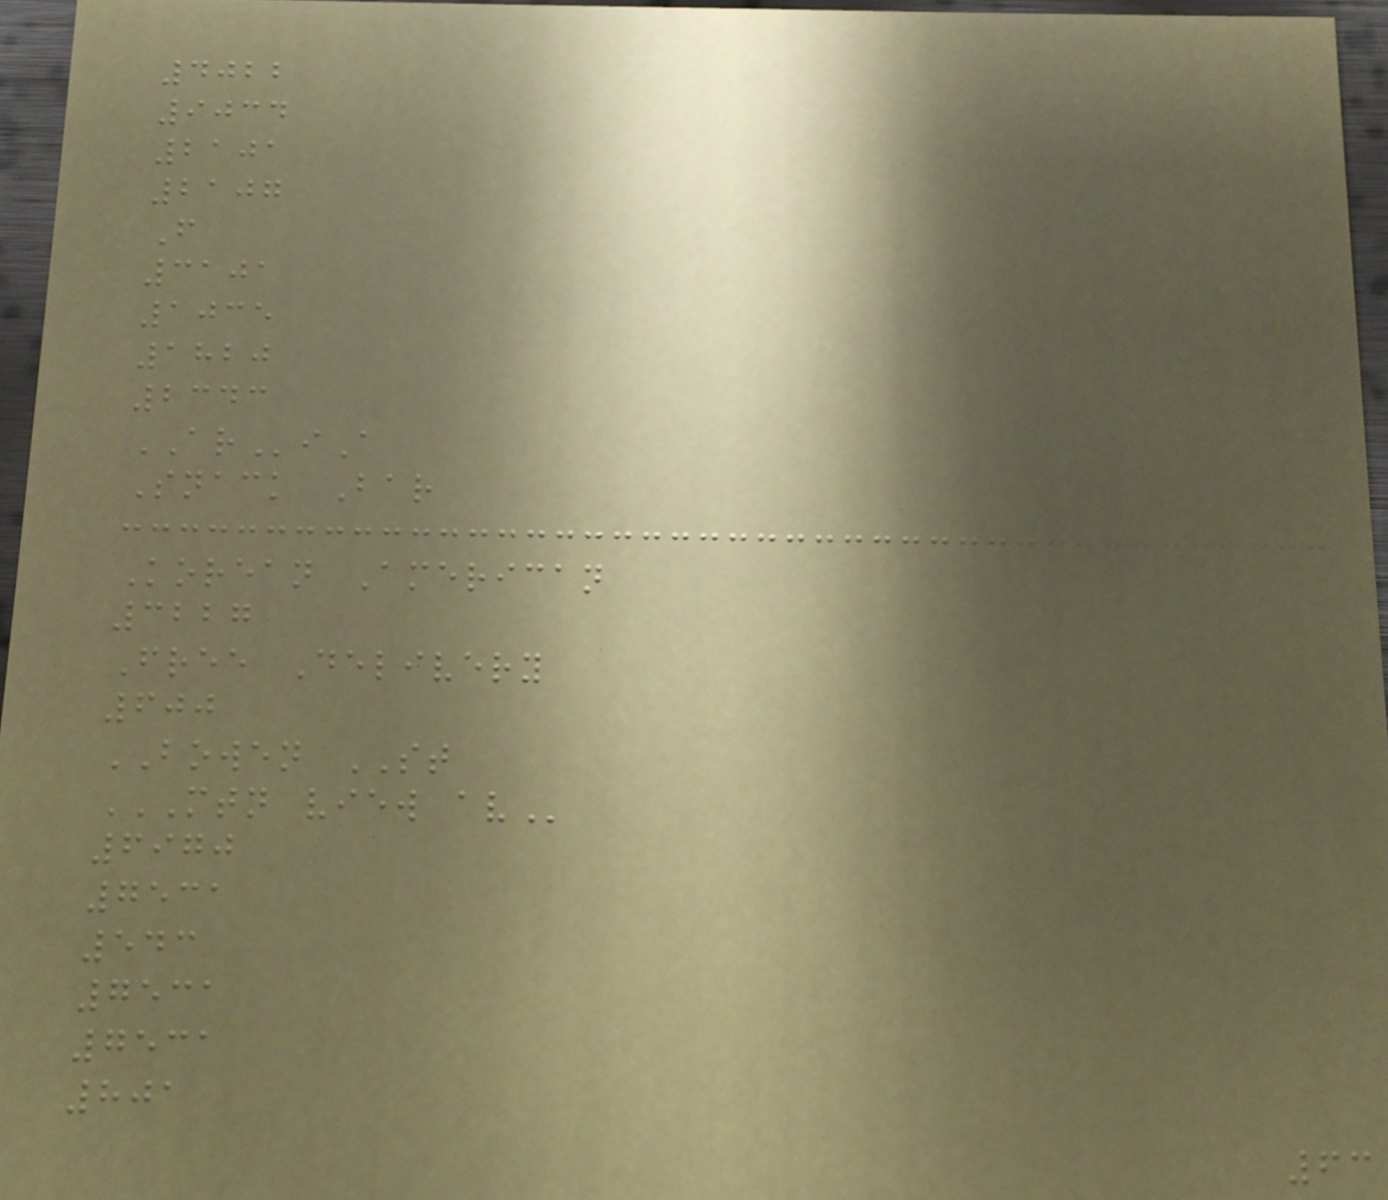4022
9034
2101
2107
F
3101
1035
1820
2343
ARiA
Snack Bar
Korean American
3227
Free Delivery
600
BOWEN ST
MTN VIEW AV
6970
7531
543
7531
7531
801
63
